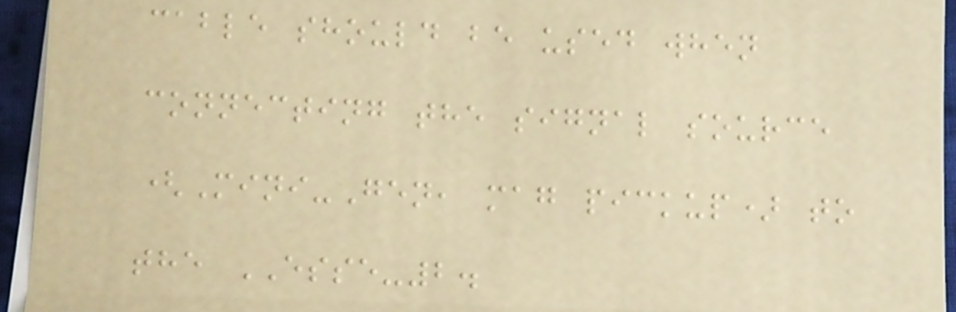cable should be used when
connecting the signal source
(Mini-Gen, mag pickup) to
the ESSE-2.
